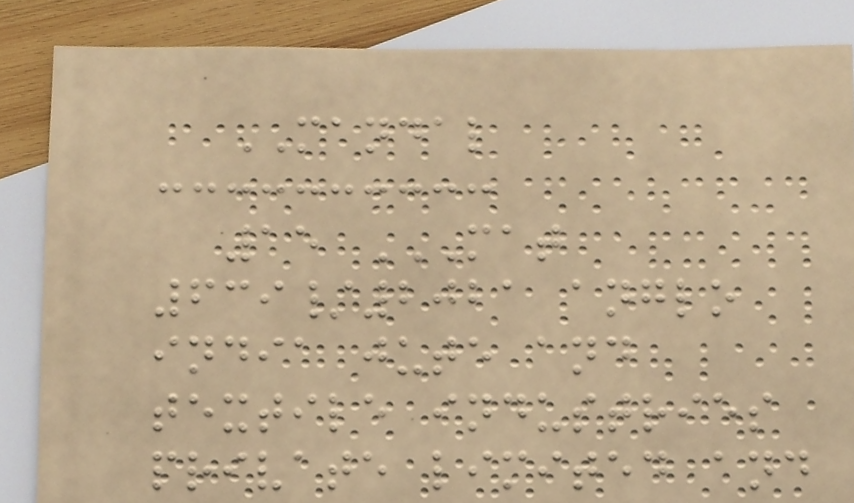MANDAL
15 MAT
639/2021 ANGLO
INDIA JUTE AND
TEXTILE INDUSTRIES
PRIVATE LIMITED AND
